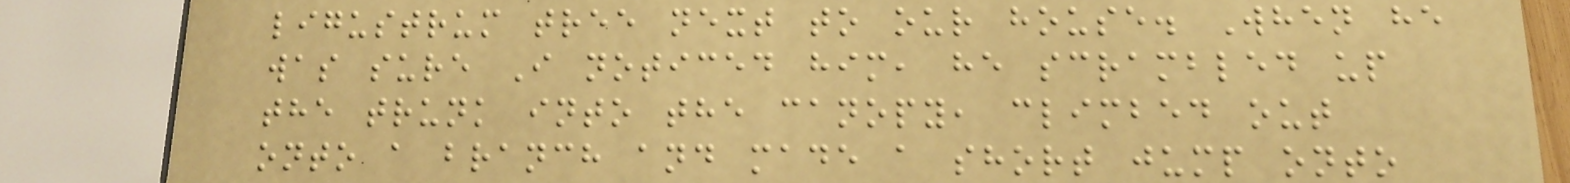ligustrum tree next to our house. When he
was sure I noticed him, he scrambled up
the trunk into the canopy, climbed out
onto a branch and made a short jump onto
